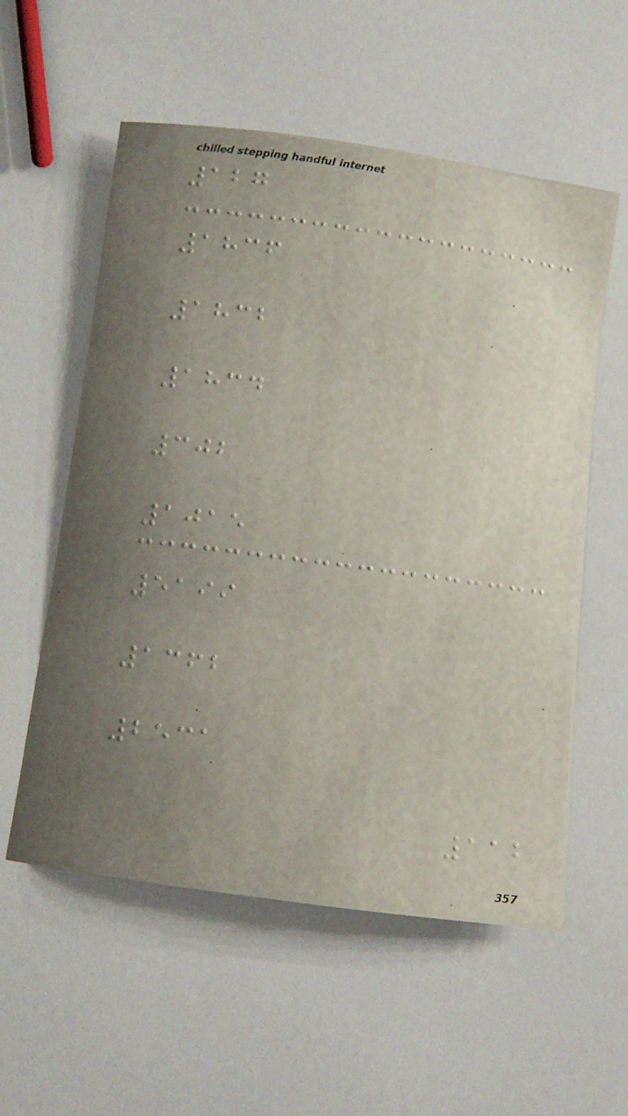127
1836
1832
1834
302
1015
5199
1362
2531
112
